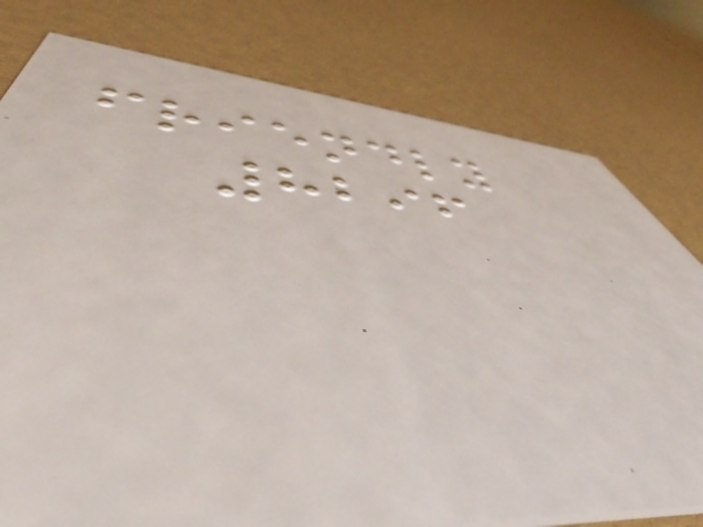friendly
8296
